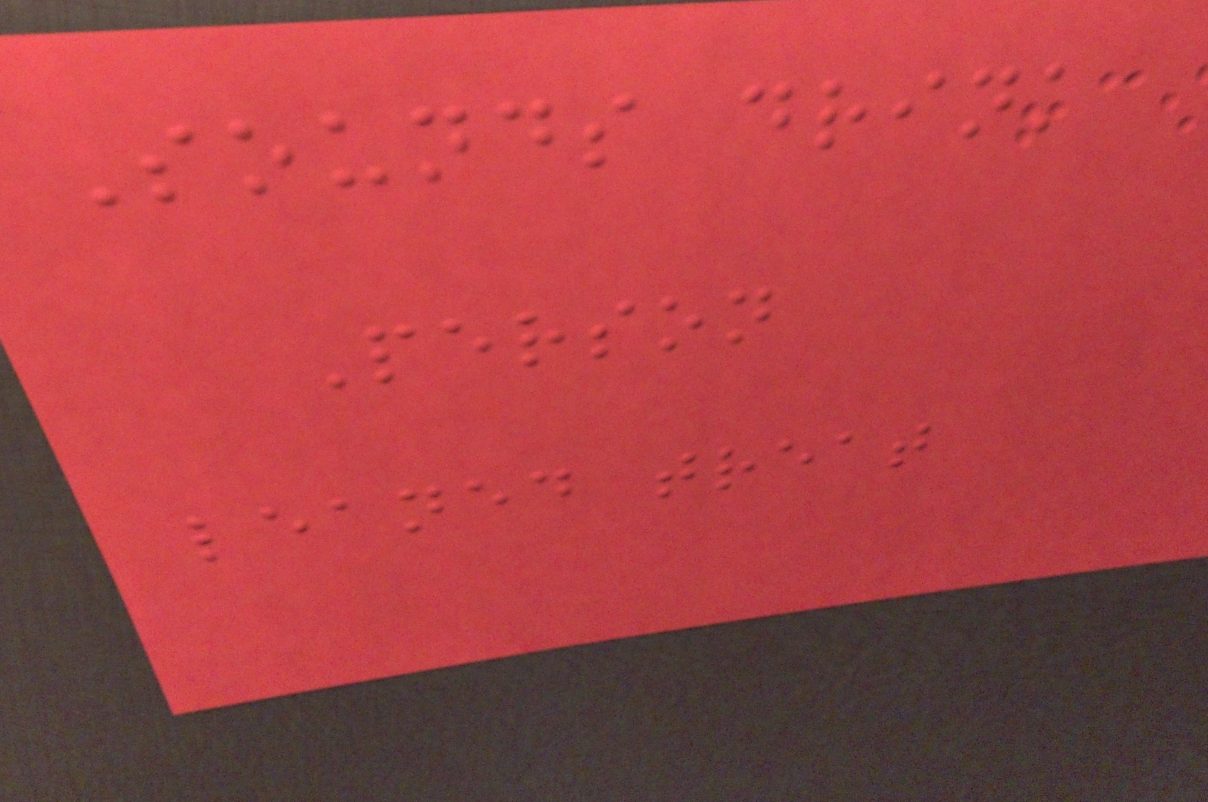Sounds drink
Person
leaned treat
